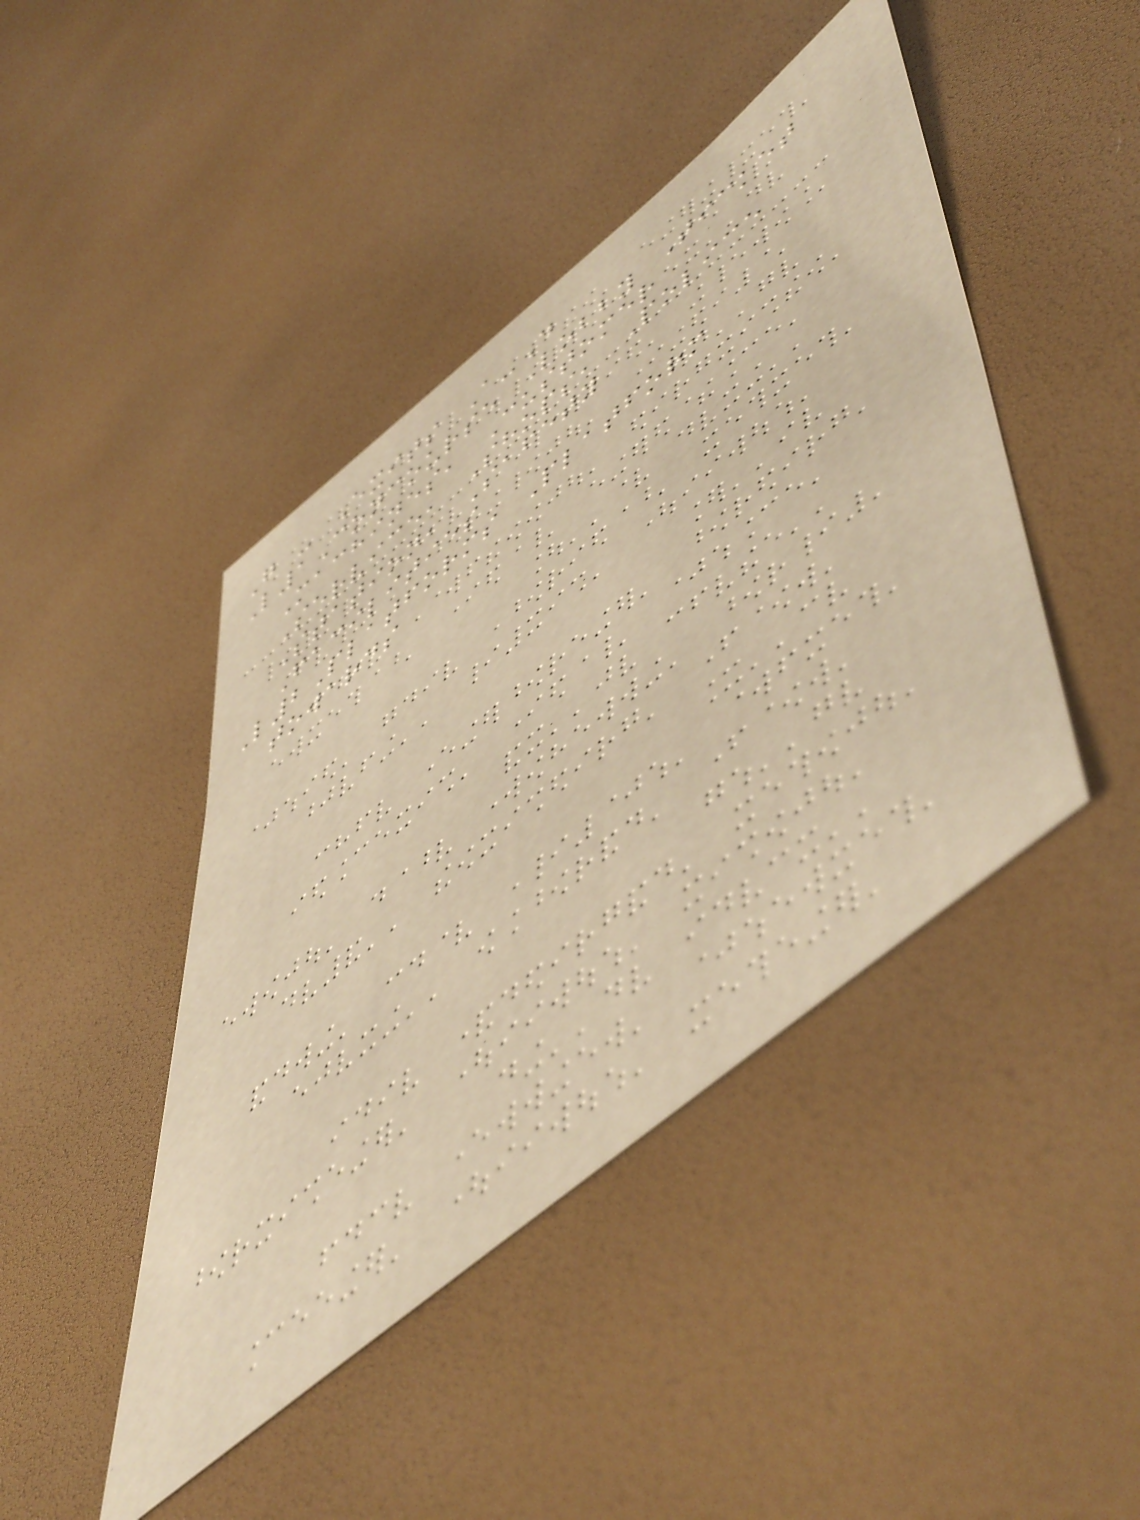G - Exits A-D
L1Concourse Lobby Ticket
Machines, Customer
Service, Shops, Police
Station, Safety
Facilities
L2Platforms Platform
towards
